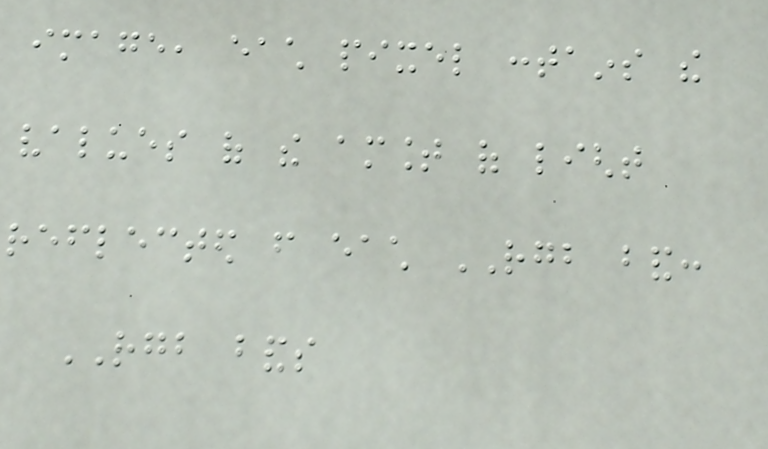image, each pixel contains the
values of the amount of light
reflected from each RGB band:
RGB bands
